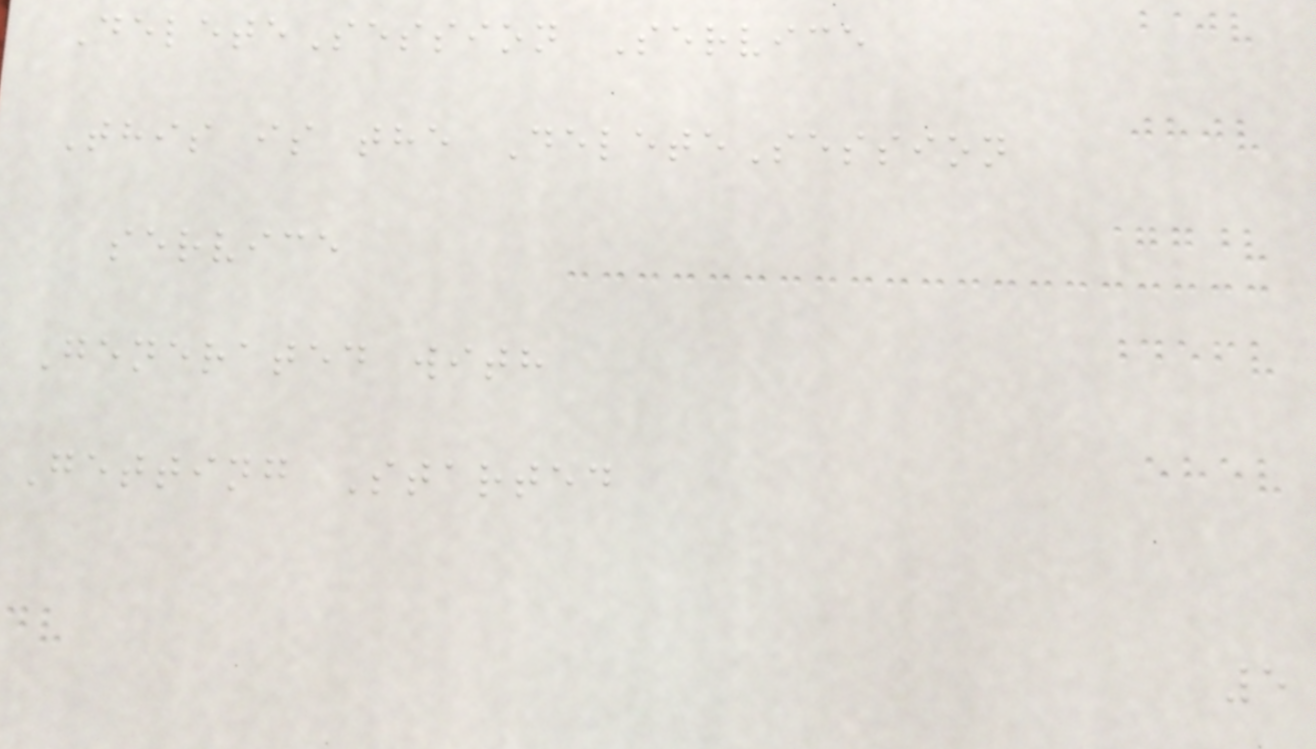DeleteSession Service
This is the DeleteSession
service
Generated with
Getting Started
5
